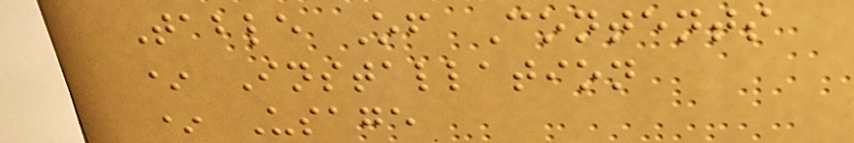Table Of Contents
* Installation
* Usage
